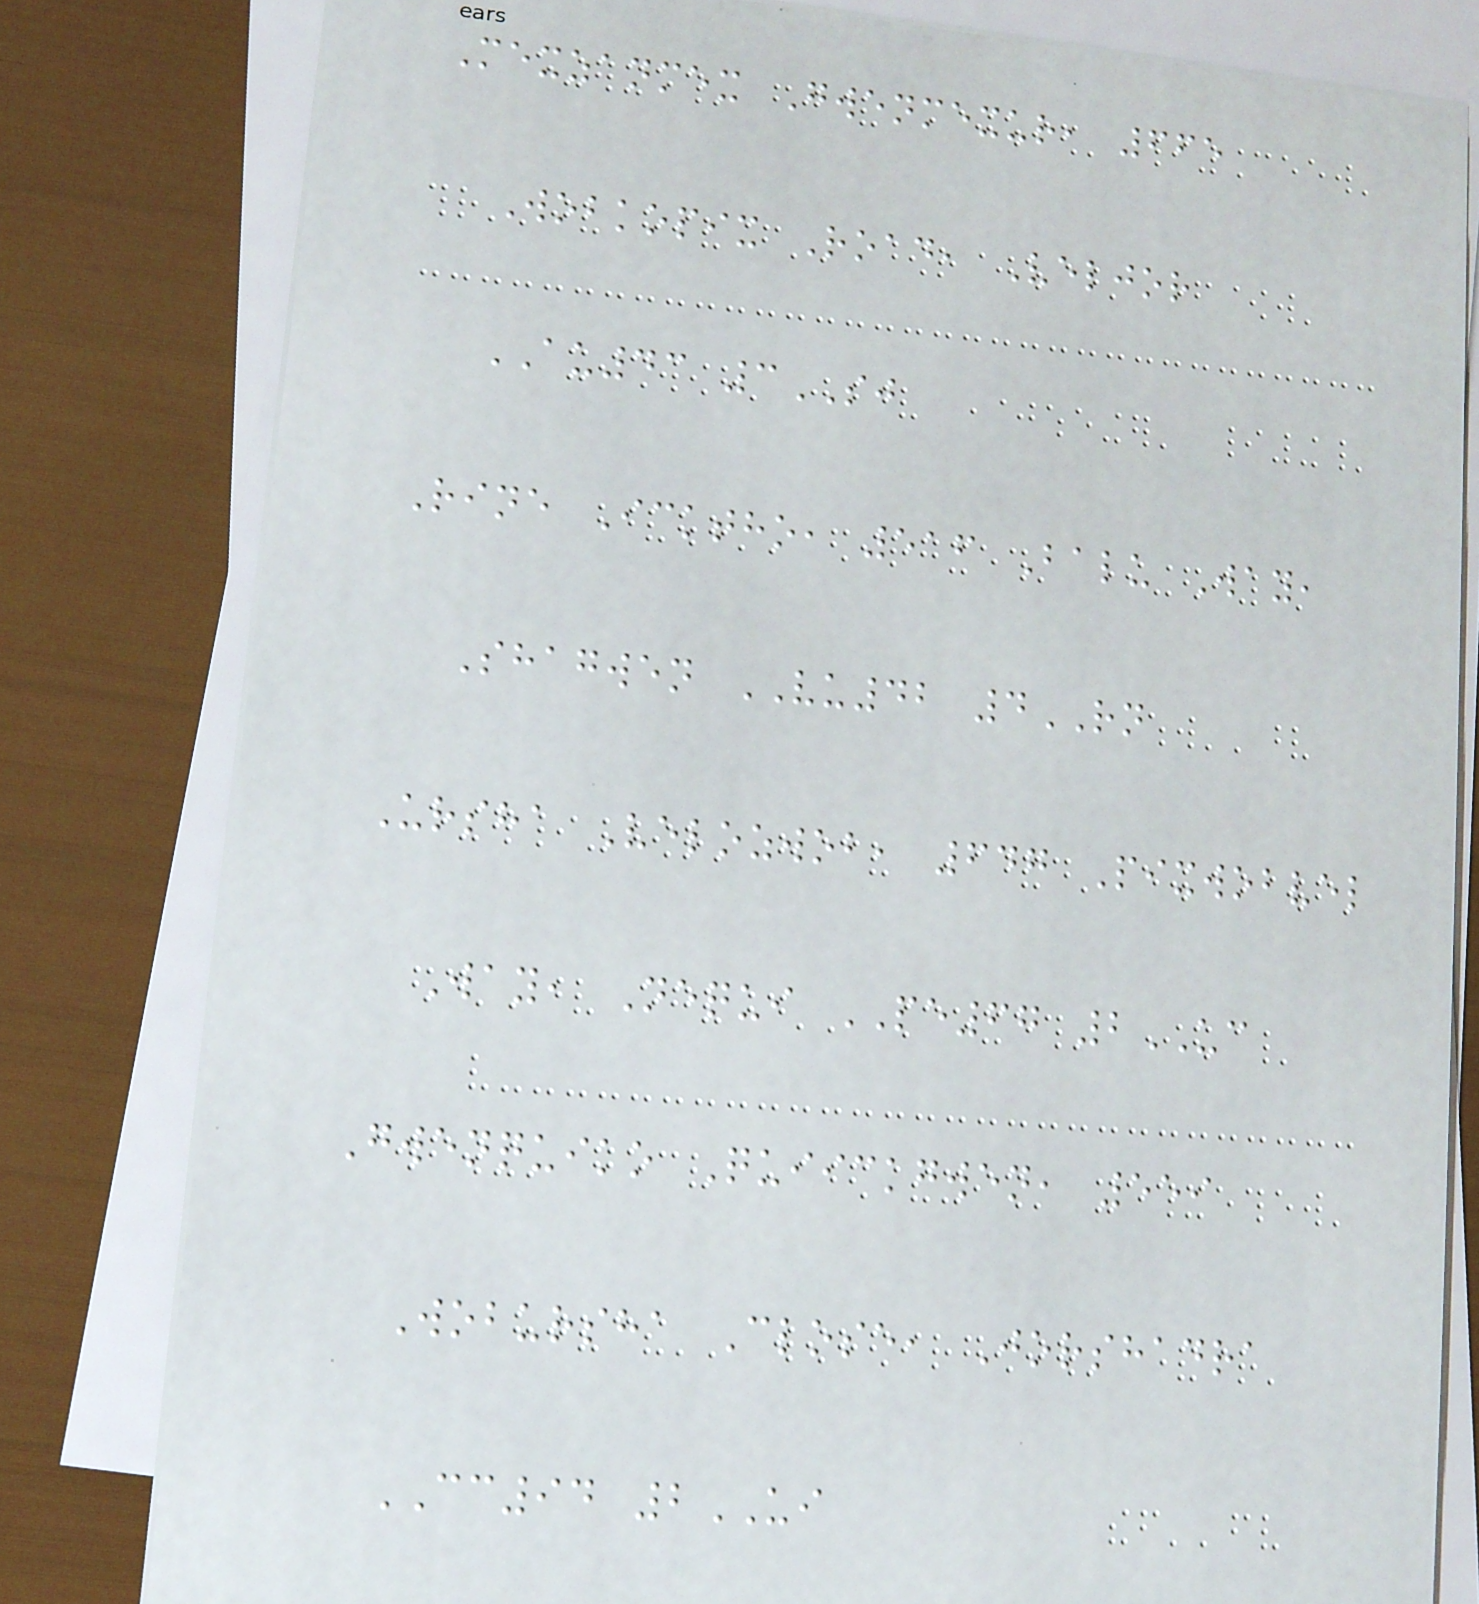Mexzanmex Gwenmexur, 665
Wobkopix Road, Veljor
AU43 3SJ
Rine Icktho, 516 Balu Way,
Shagwen VU42 4RN
Ursha Velozwob, 647 Pixwobvel
Way, Nequi PE67 2UC
Gwenquiko Quiickgwen, 559
Wobursha Close, Jorshadra
CC94 2UI
